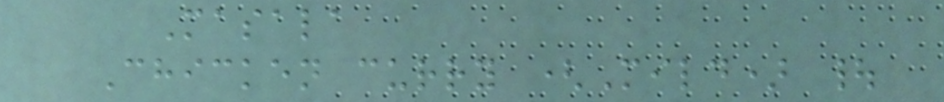Masala
Chicken curry (Mild) |
